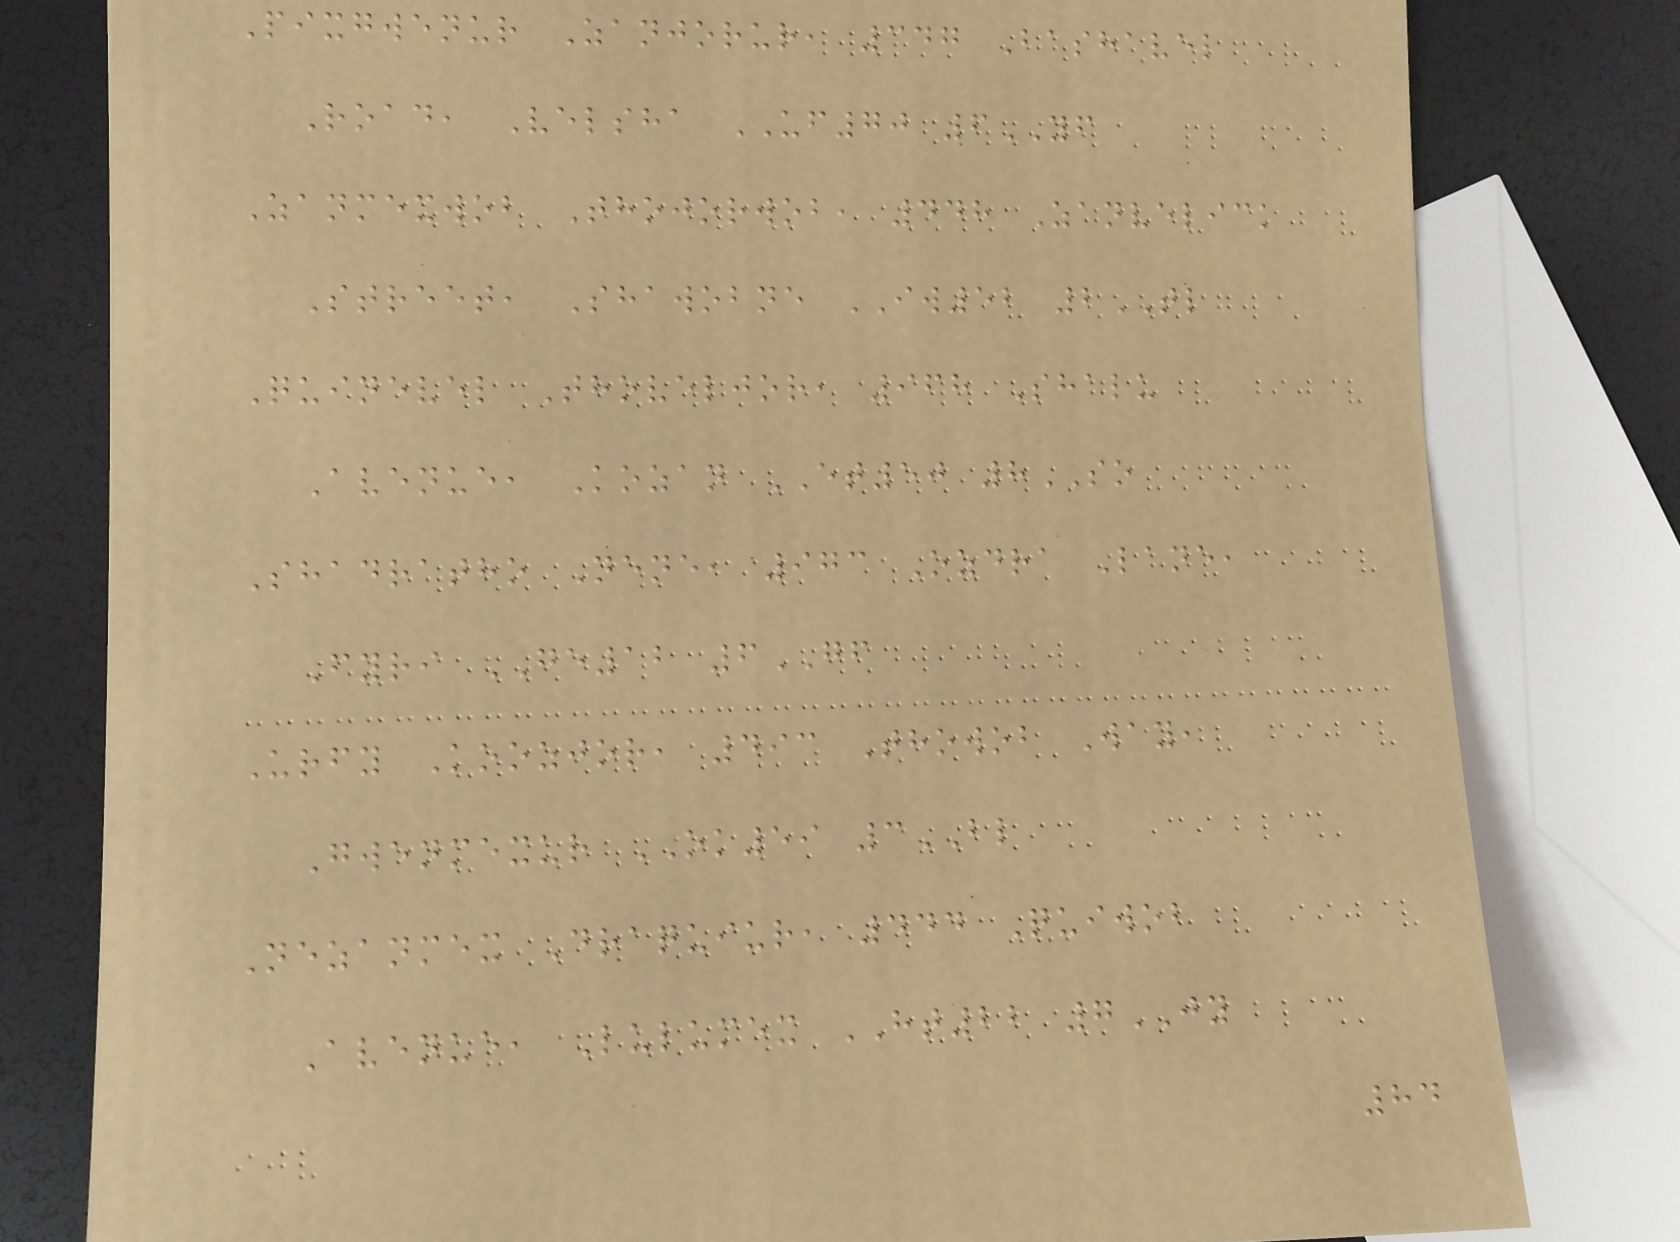Pixgwenur Zanjorur, 347 Bashavel
Road, Velsha UF70 6YF
Zanmexwob Thojorwob, 448 Zanvelick
Street, Shawobne IW52 2TL
Quinevel Thoveljor, 968 Shalu
Avenue, Kozan ET50 8SO
Shadratho Nene, 973 Ozdra Lane,
Fyri GE12 6GF
Urfy Koozjor, 493 Thowob Way,
Gwenmexur OK59 3BL
Nezanmex Draquiur, 444 Quiwob
Avenue, Lulumex HT22 7JY
84
